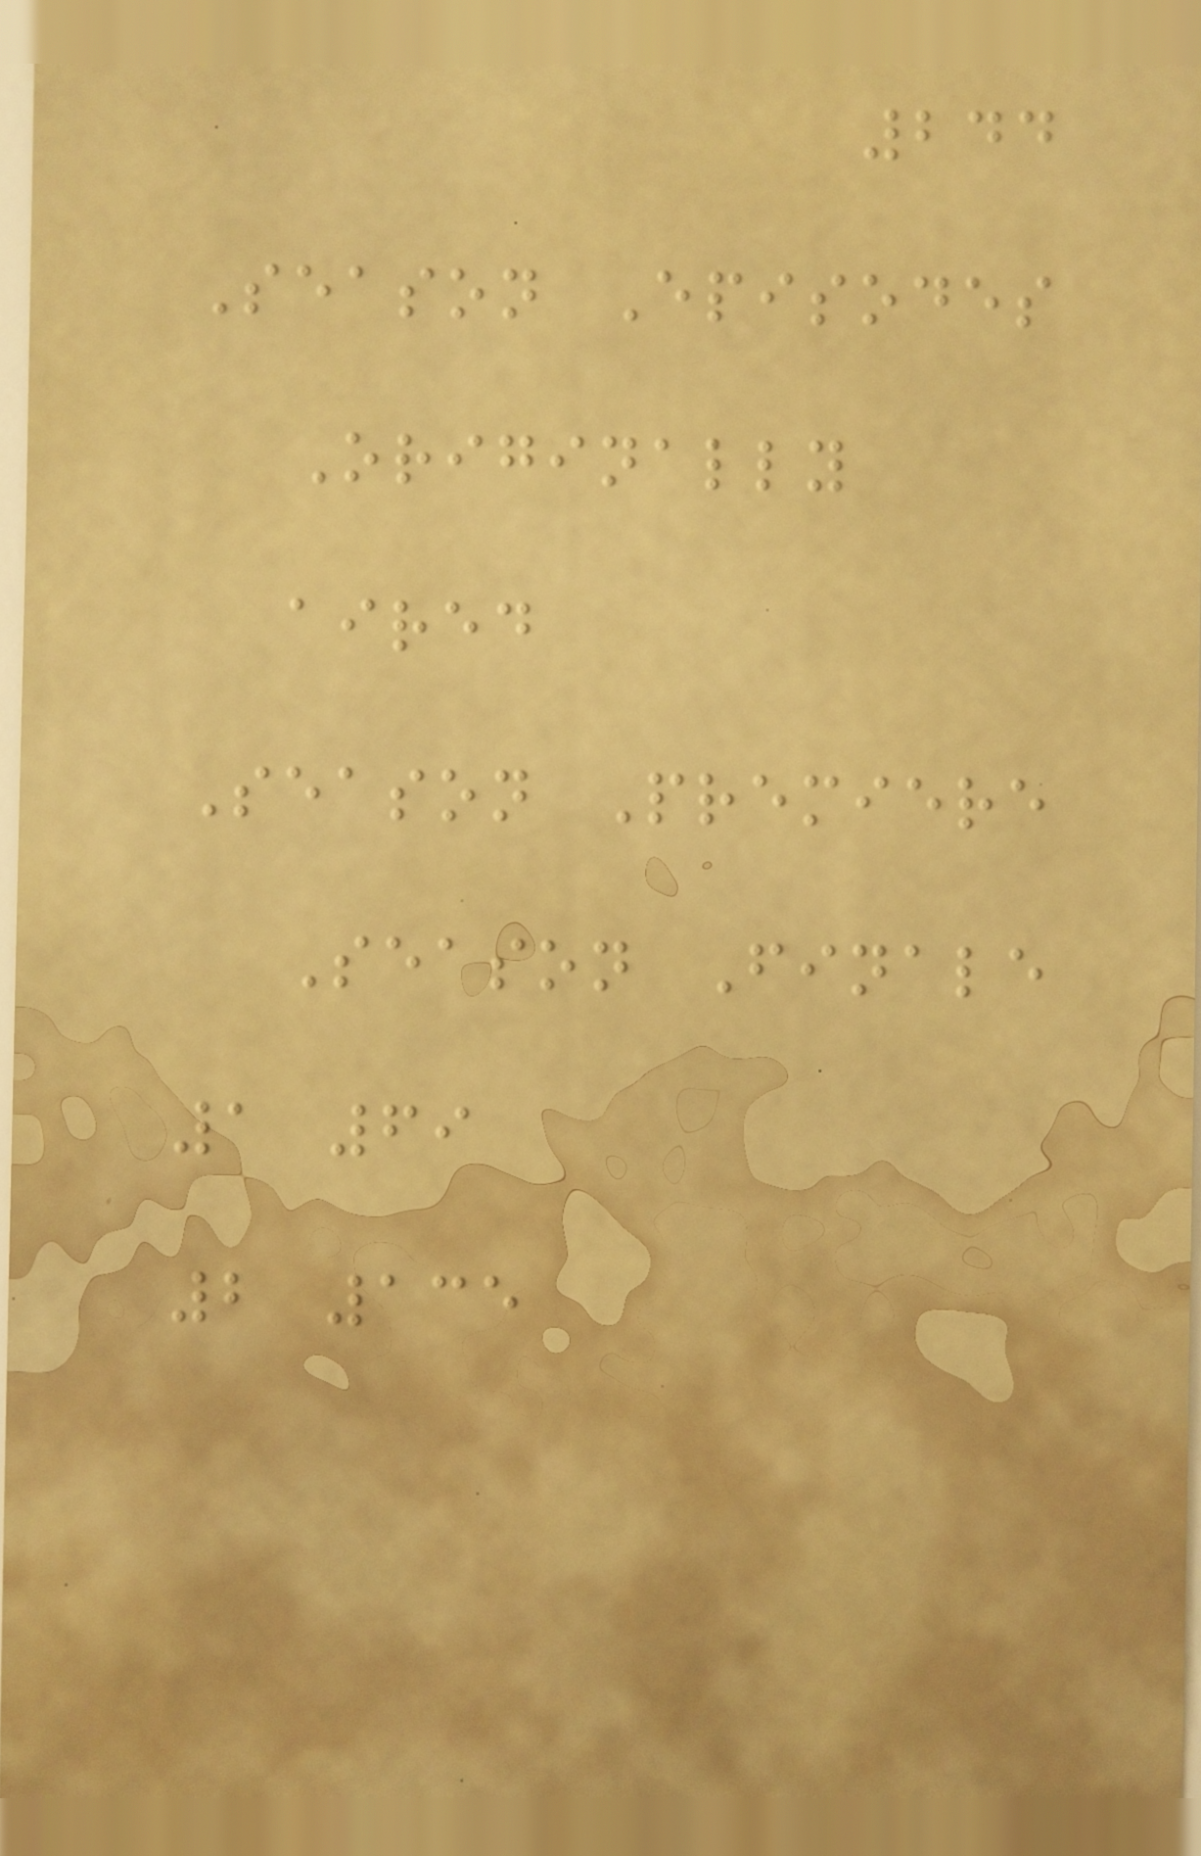244
Season Episodes
Originally
aired
Season Premiere
Season Finale
1 69
2 135
